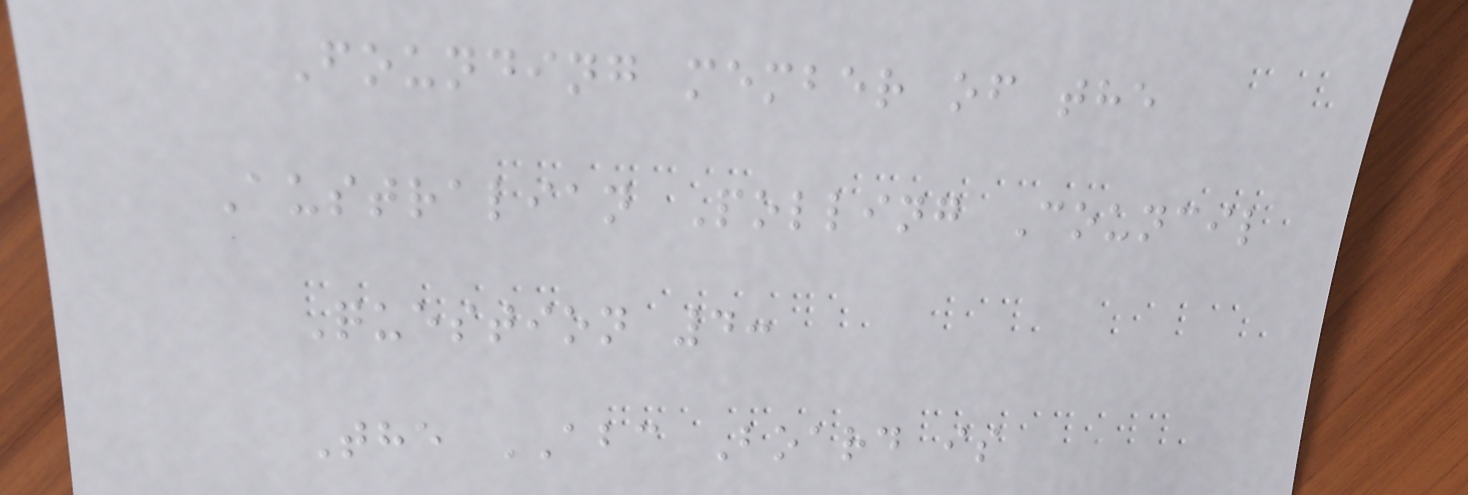Founding member of the
Australian Polling Council
Question 4:
The ABC Board is
